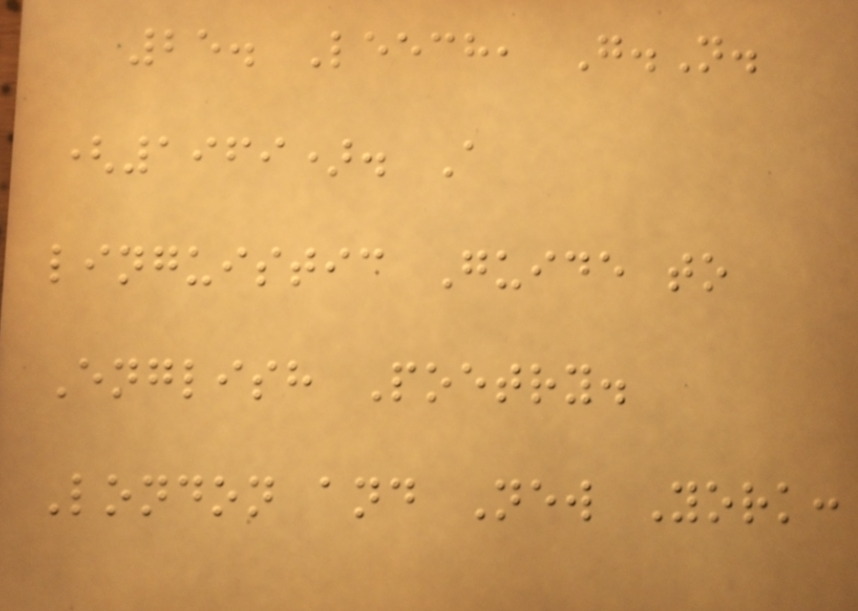25. Leech, G.N.
(1969). A
linguistic Guide to
English Poetry.
London and New York:
